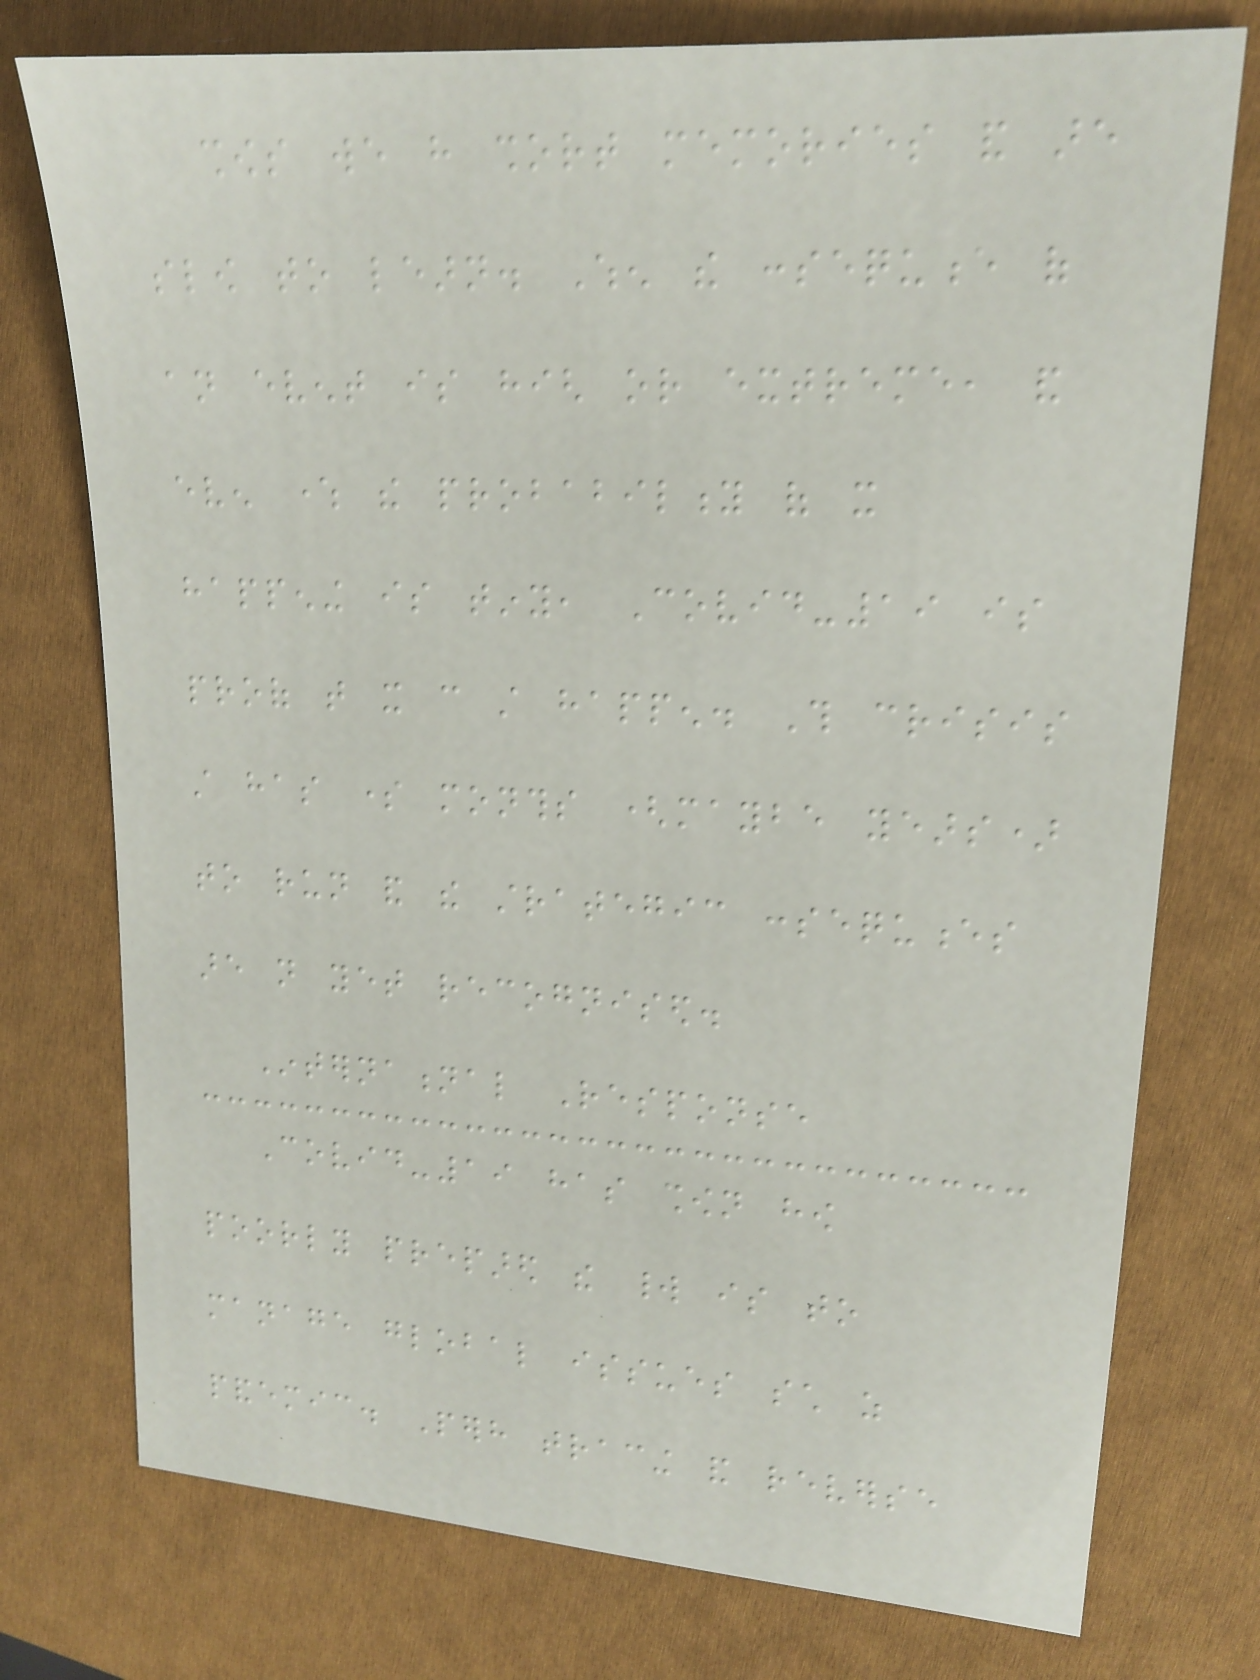shows we have short memories and are
slow to learn. When the consequence of
an event is high or extreme, and
even where the probability of it
happening is tiny, Covid-19 is
proof that it can still happen. This crisis
still has some months (maybe years)
to run and the strategic consequences
are not yet recognised.
International Response
Covid-19 has shown how
poorly prepared the world is to
manage global issues such as
pandemic. Perhaps tracing and reverse
